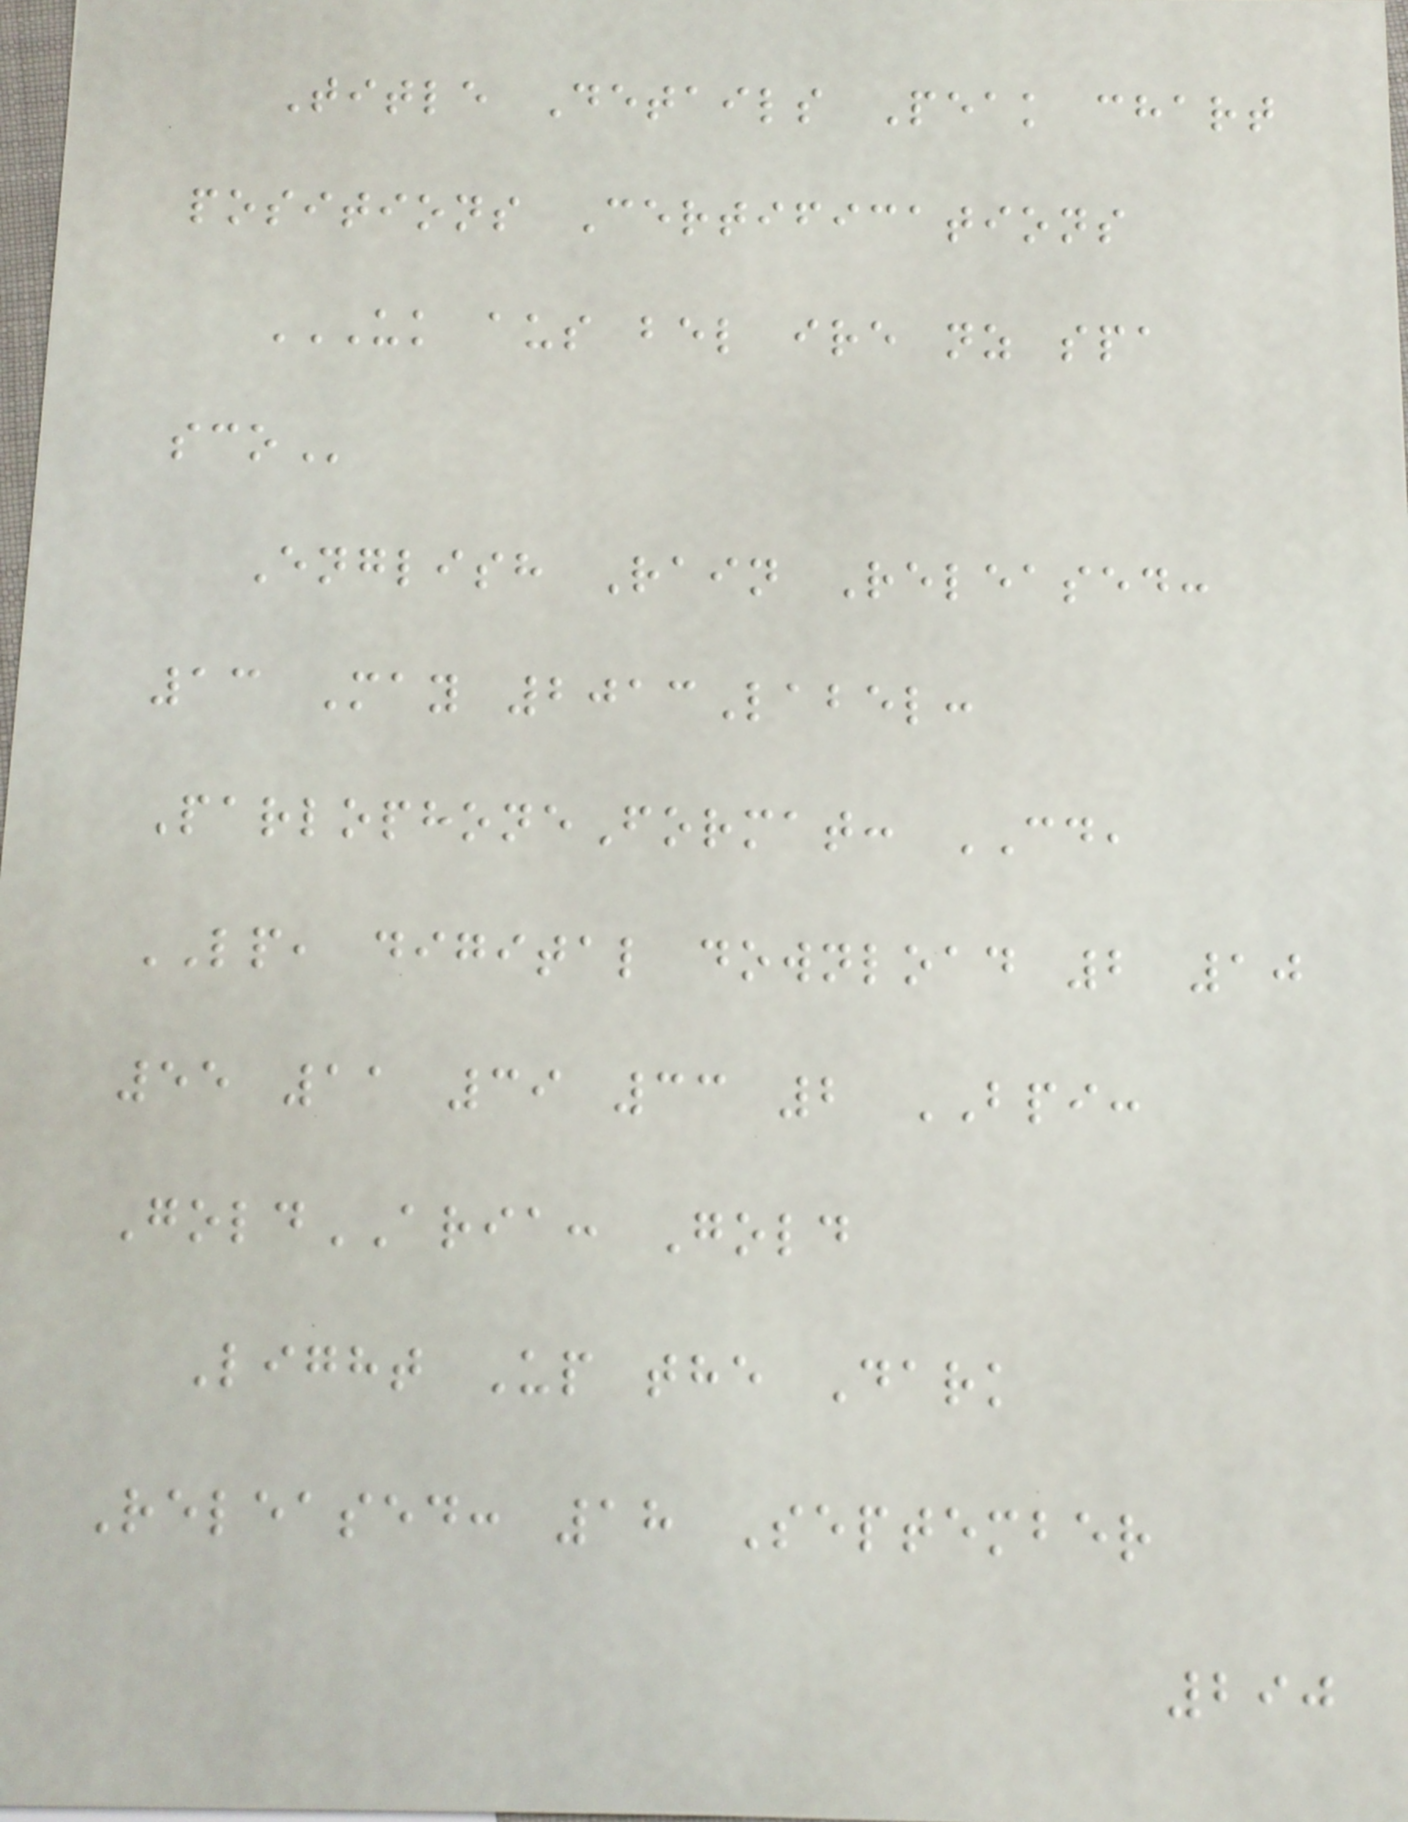Title Details Peak chart
positions Certifications
UK AUS BEL IRE NZ SPA
SCO
English Rain Released:
13 May 2013Label:
ParlophoneFormat: CD,
LP, digital download 2 10
55 11 39 33 2 BPI:
GoldARIA: Gold
Light Up the Dark
Released: 18 September
290
